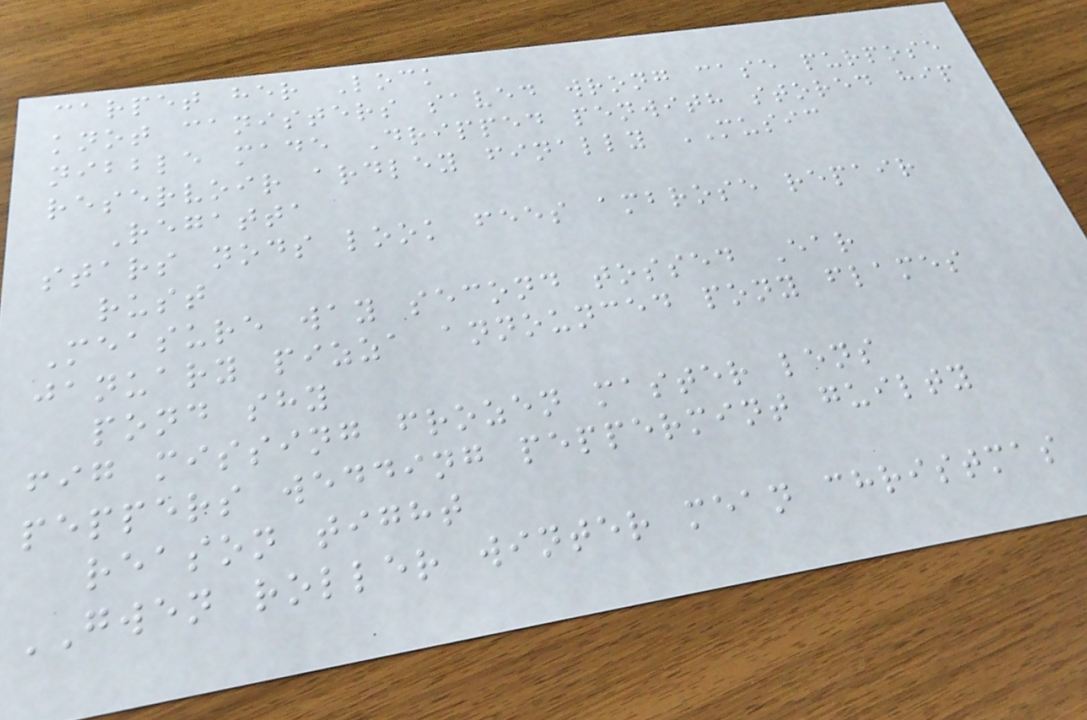carpet her Lock
knot canisters saved wrong case purpose
nibble made Dripped penwith stored hip
reservoir ardley finally MUSIC
Regatta
stars nods look fees ambrose repair
rust
Measure way second tossed Ear
january pizza announced pony flames
pond shy
fig missing frozen master lens
peppers wedding peppermint guilty
reason tight
GWEN roller winter mean christmas
